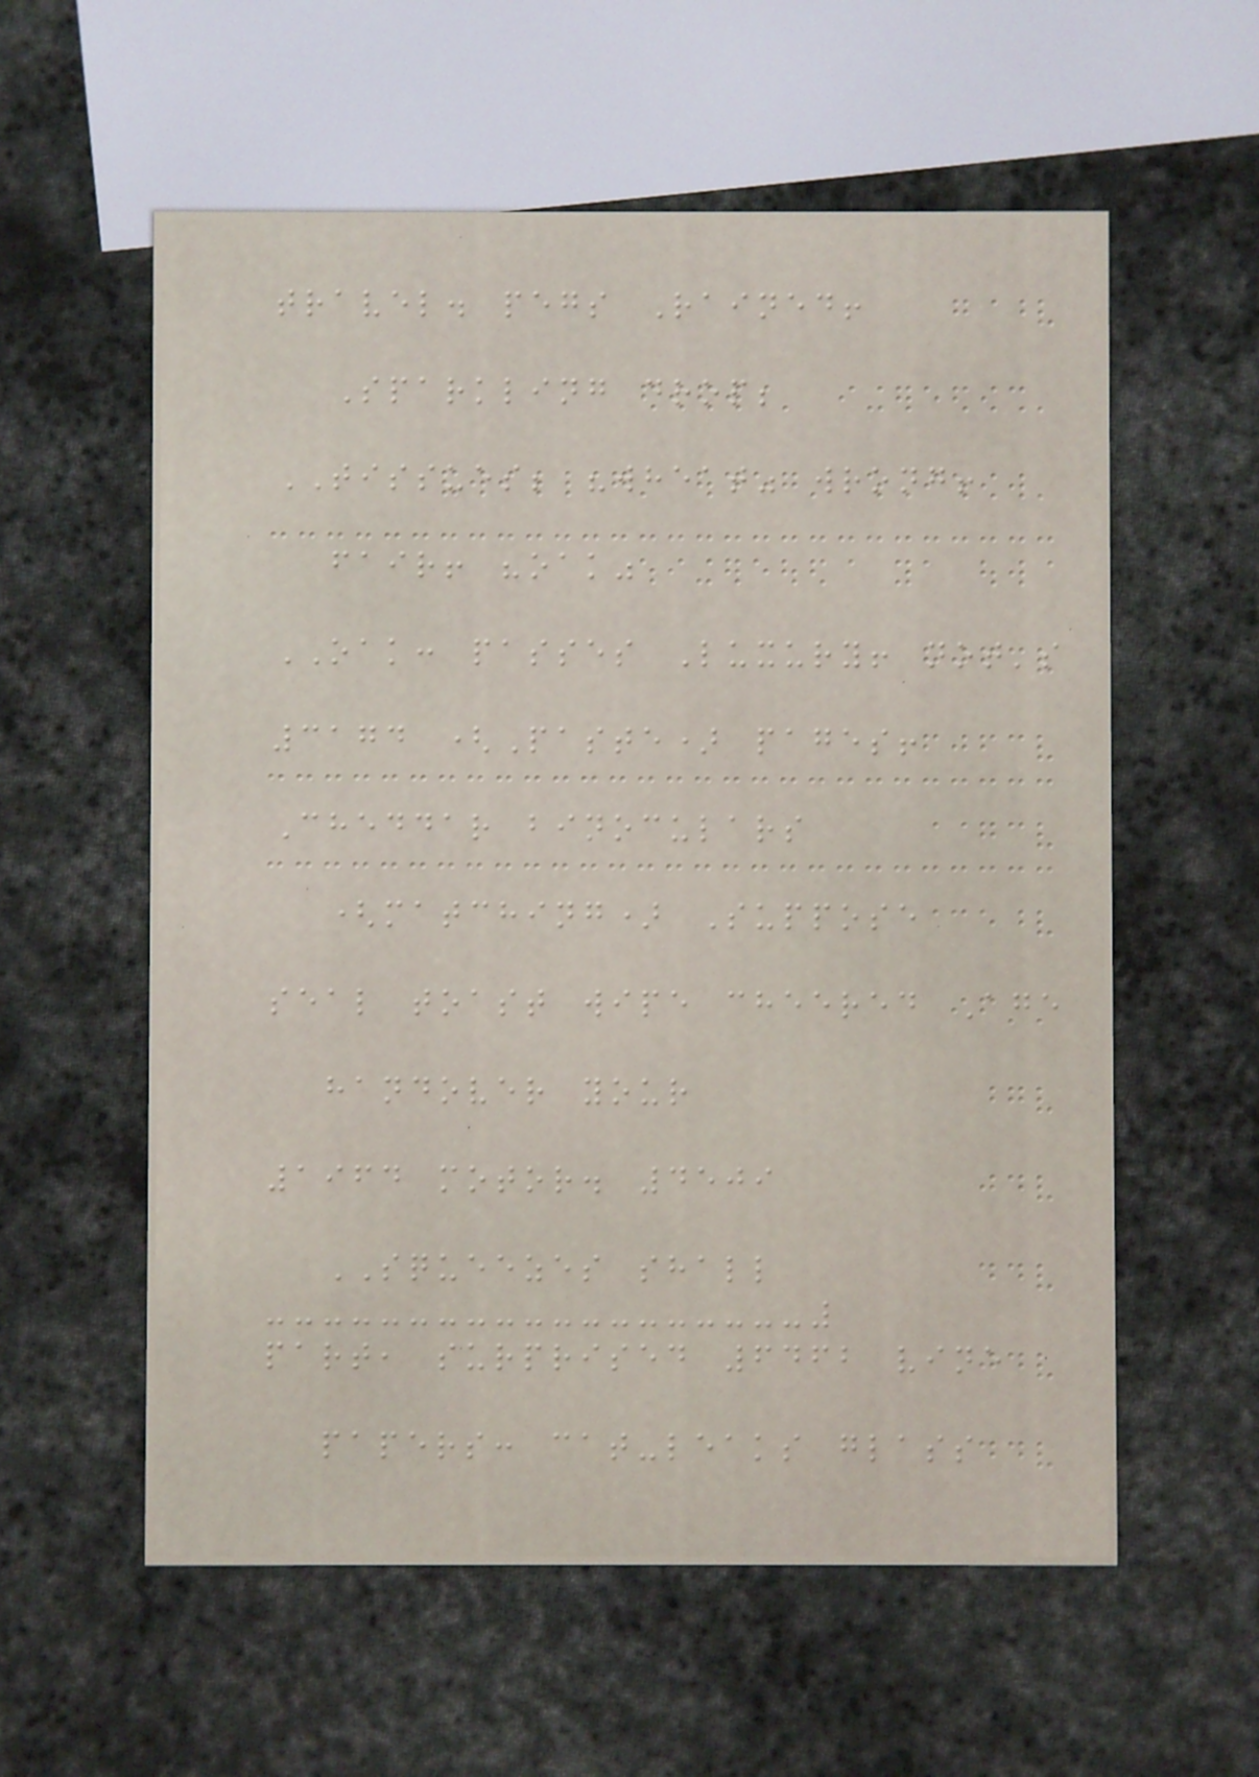travel. pegs Rained!
Sparkling drop;
TISSUES; "wheat" wrong!
fair! "oak"
OAK: passes Luxury! not's
3174 (Paste) pages!
Cheddar binoculars
(matching) Suppose
seal toast wipe cheered Age
handover your
1964 motor. 4509
SQUEEZES shall
part, surprised 6462 vine
papers: cat-leaks glass
